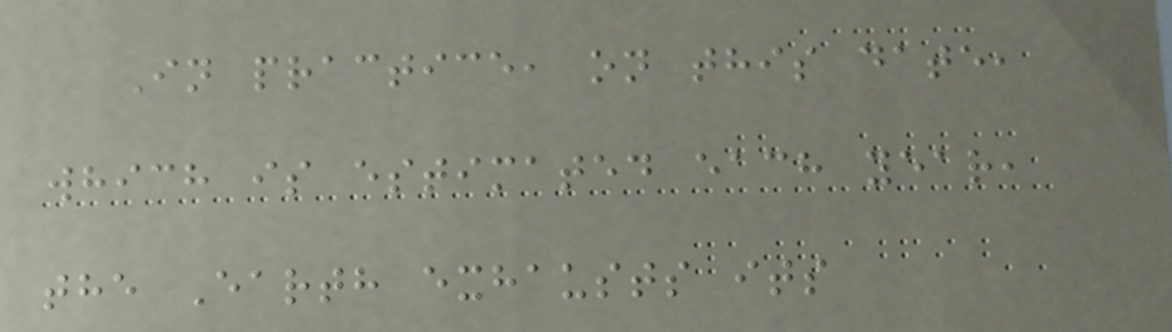In practice, on this date,
which is estimated each year,
the Earth exhausts its
